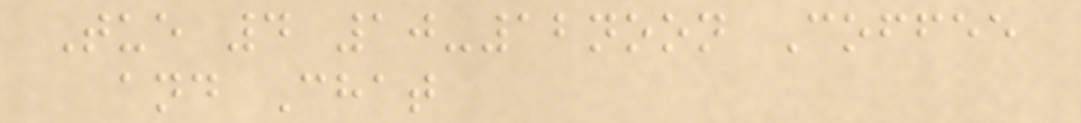Tue 4 10-12noon Coffee
and Chat
